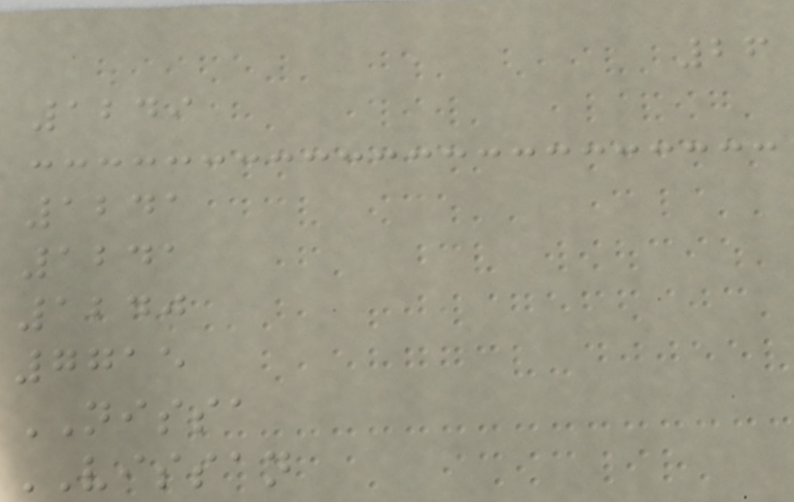26
1249
1241
1241
1240
7715
NISSA
VISSAN
